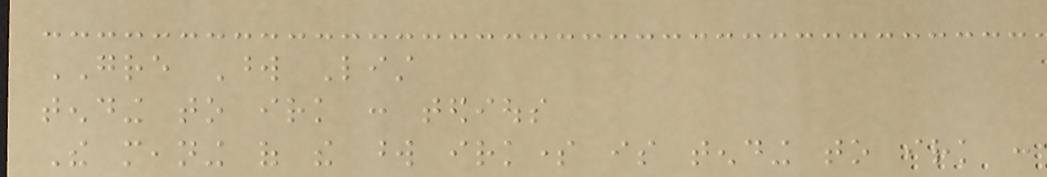GRE Word List
tending to irk : tedious
The meaning of the word irksome is tending to irk :
